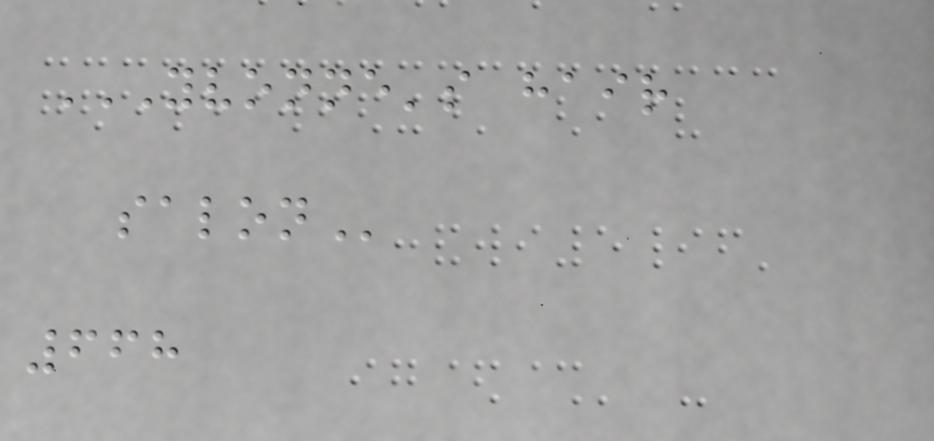YVONNE'S HAIR
SALON
668
